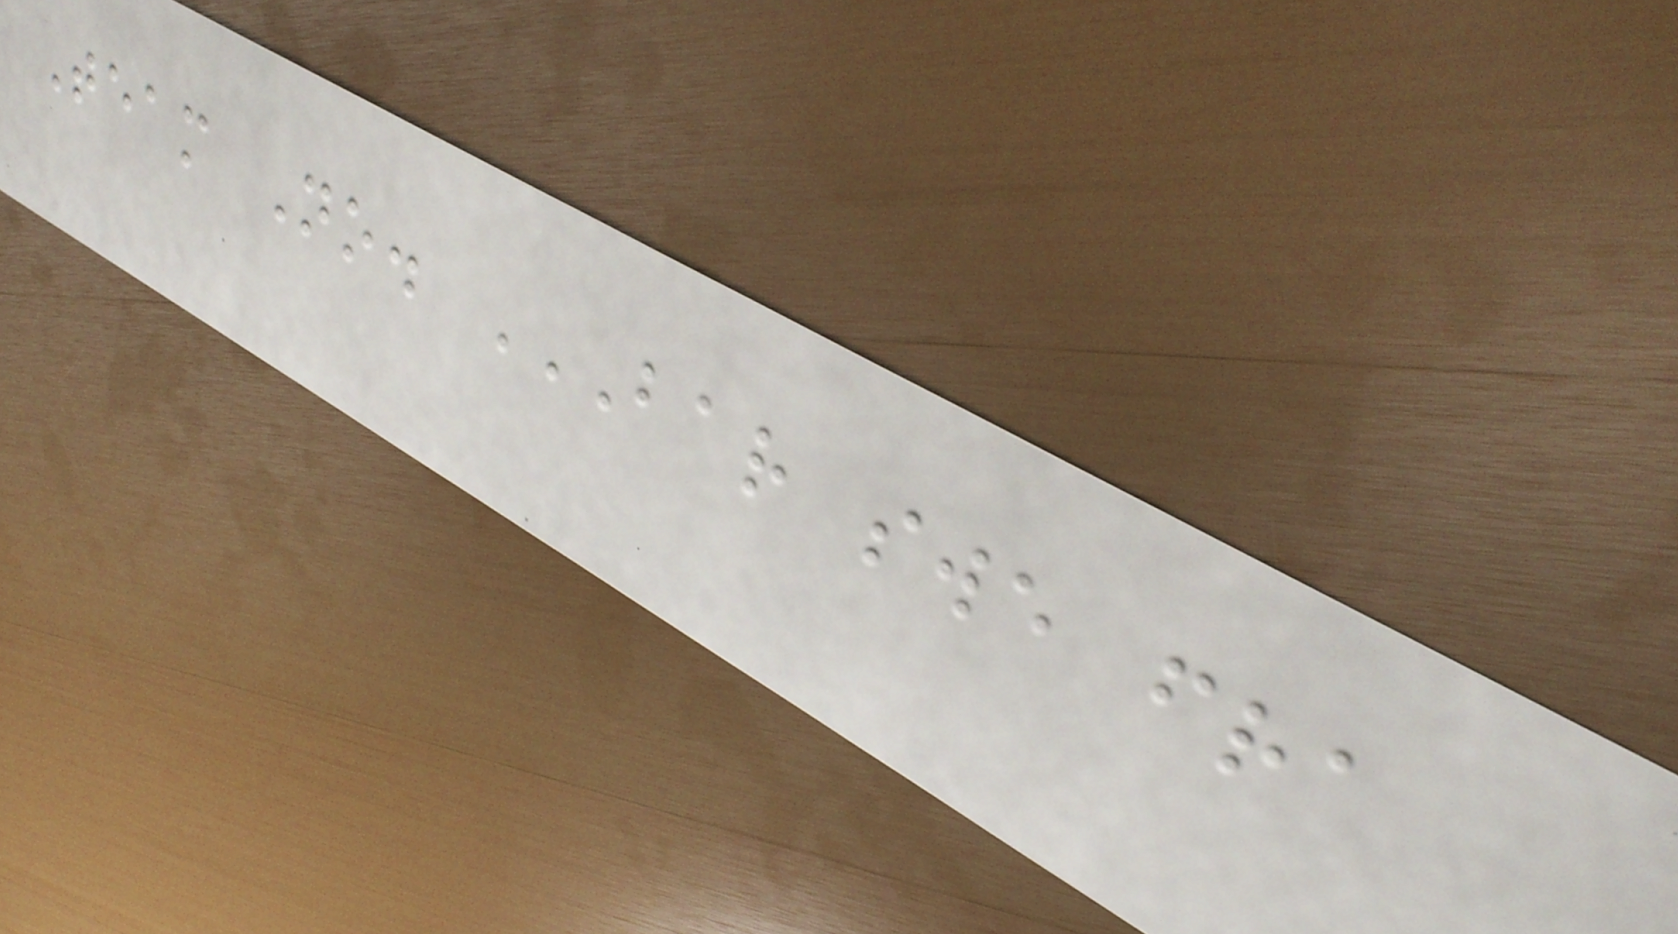Team No. BAR SWE FRA
